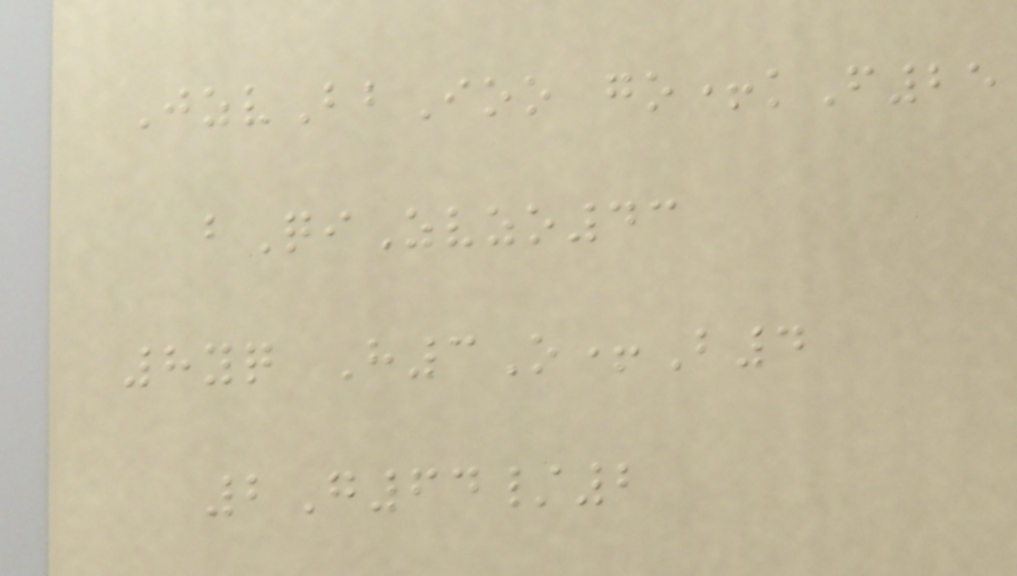JzvBbIoo go+kF25
bQiZvzo43
8yq H3O+B4
2G64/2
